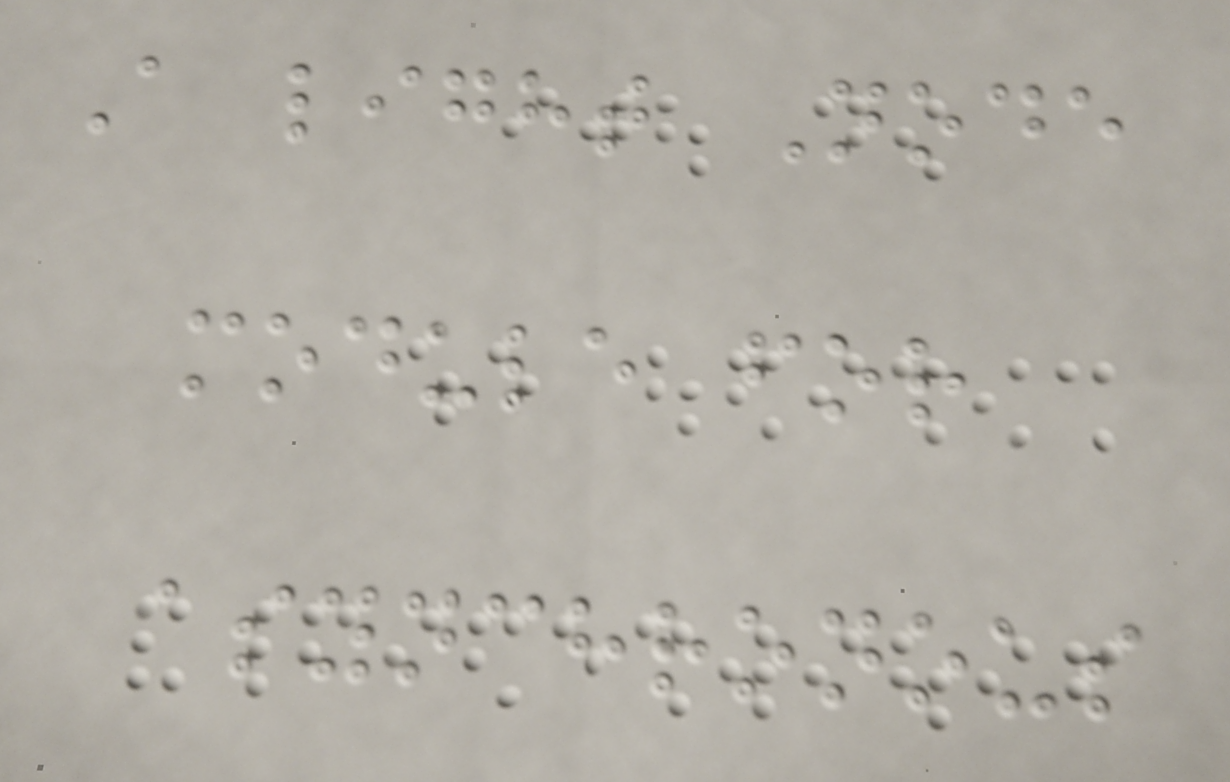A light Node
module for
asynchronous
